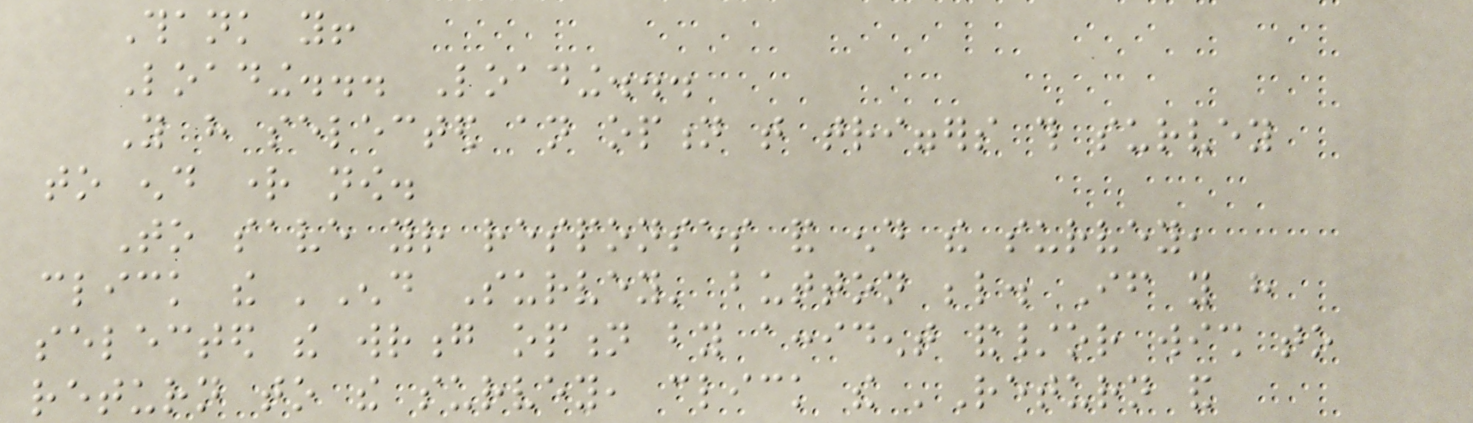Thank you!
Loading... Loading...
You have selected an option that triggers this survey
to end right now.
To save your responses and end the survey,
click the 'End Survey' button below. If you have
selected the wrong option by accident and/or wish to
return to the survey, click the 'Return and
